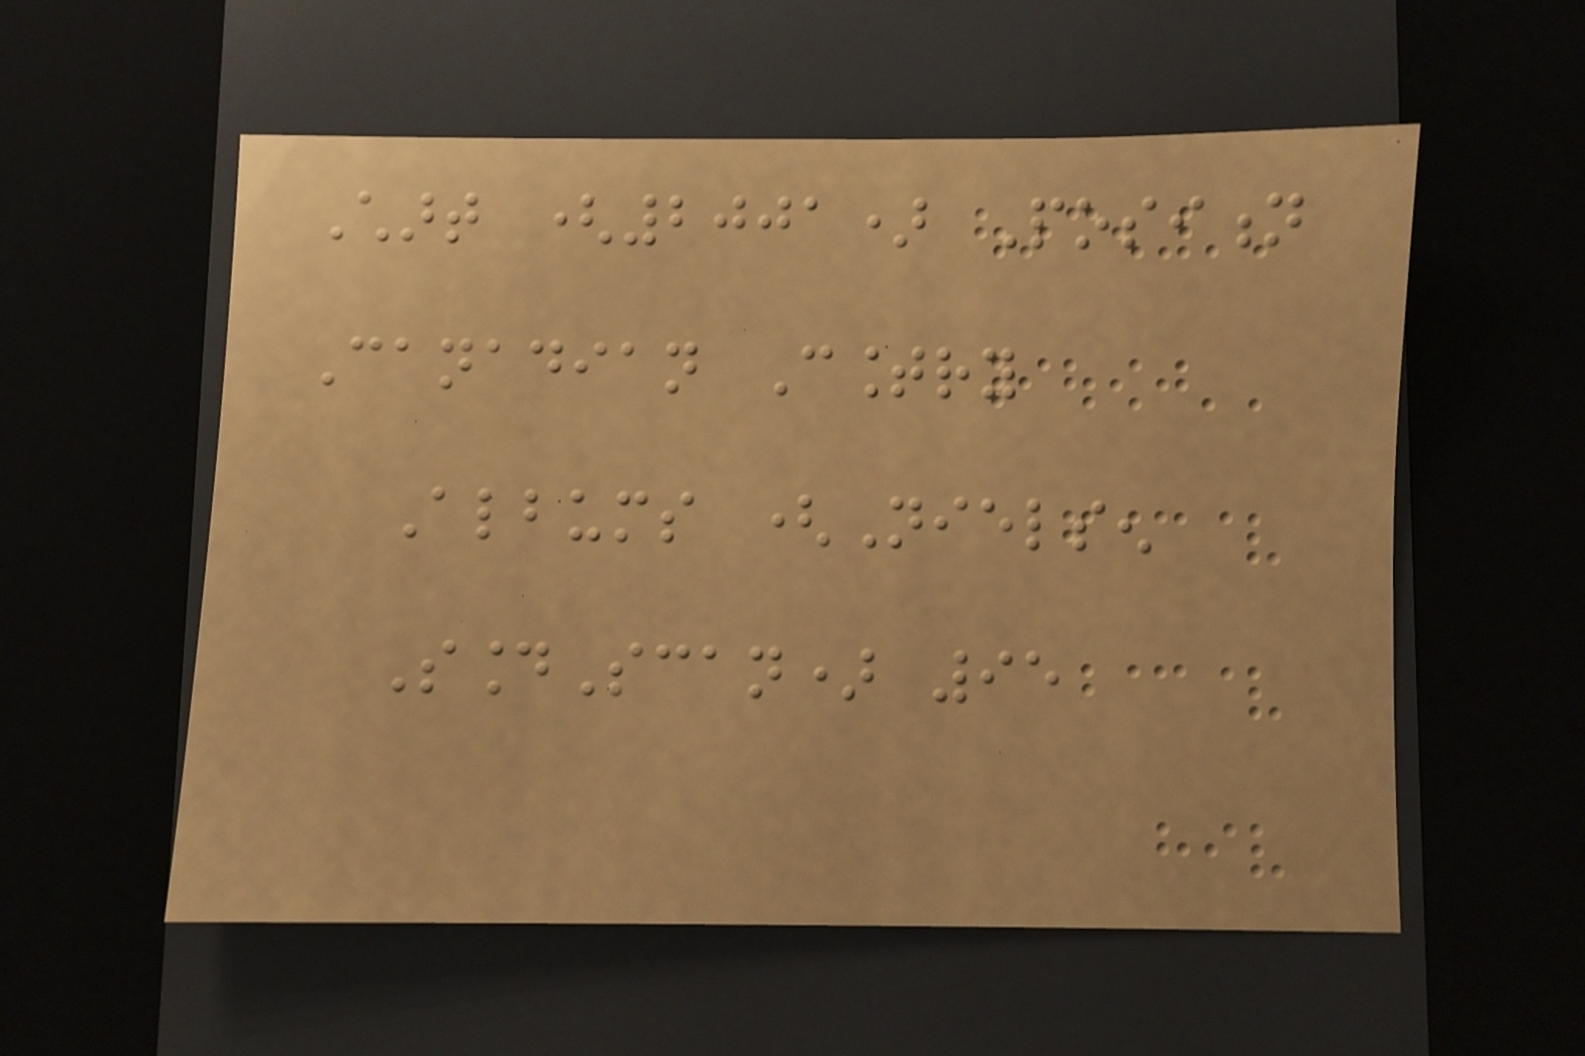Chart (2001) Position
Canadian Country
Albums (Nielsen
SoundScan) 95
